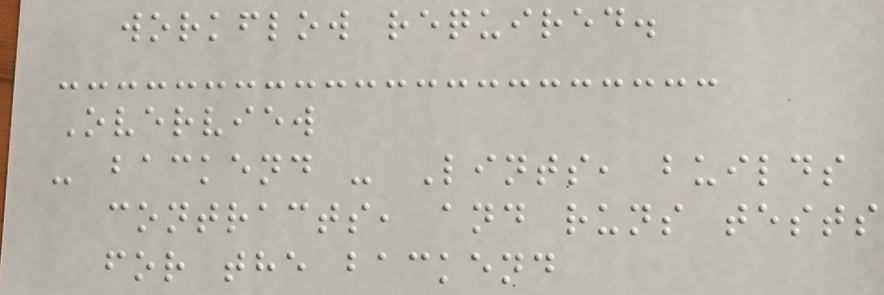workflow required.
Overview
- backend - Lints, builds
contracts, and runs tests
for the backend
